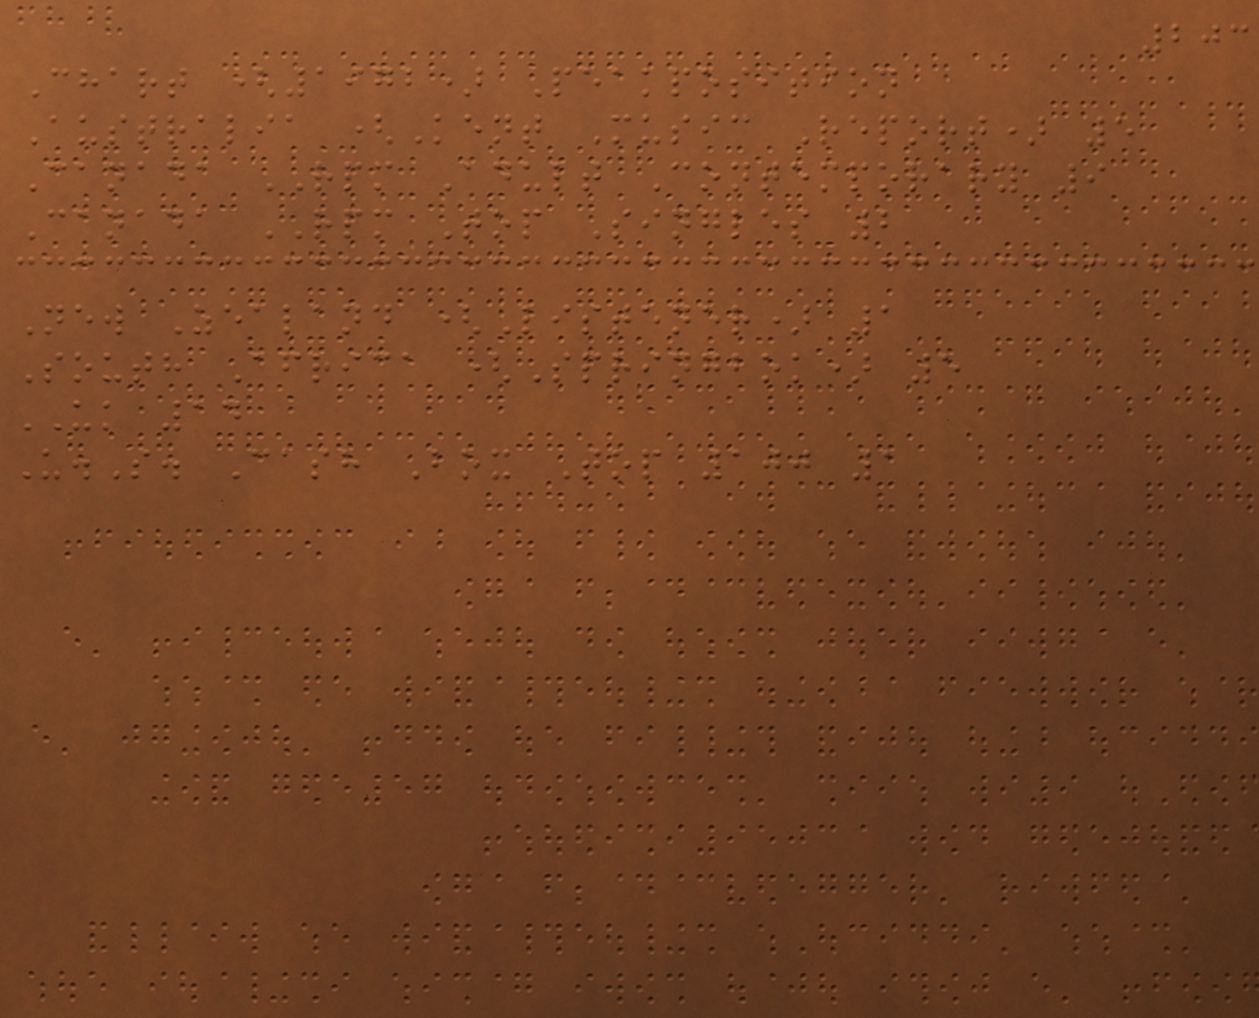203
Chart (1972) Peakposition
Australia (Kent Music Report) 5
Canada RPM Adult Contemporary 9
Canada RPM Top Singles 2
New Zealand (Listener) 1
South Africa (Springbok) 5
UK 14
U.S. Cash Box Top 100 1
